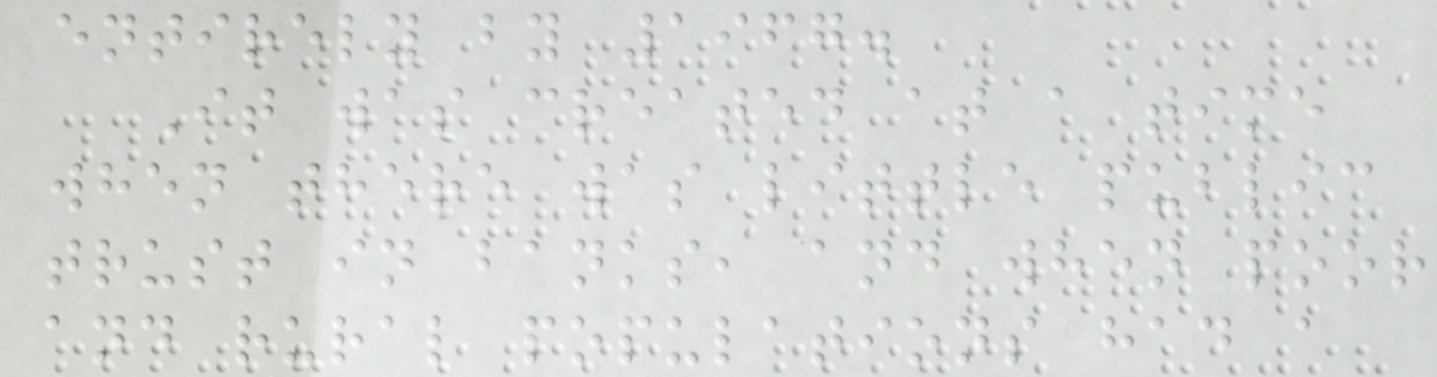entirely by 1967.
It was created at a time
when there was little public
trust in banks, and when poor
and rural populations had a
